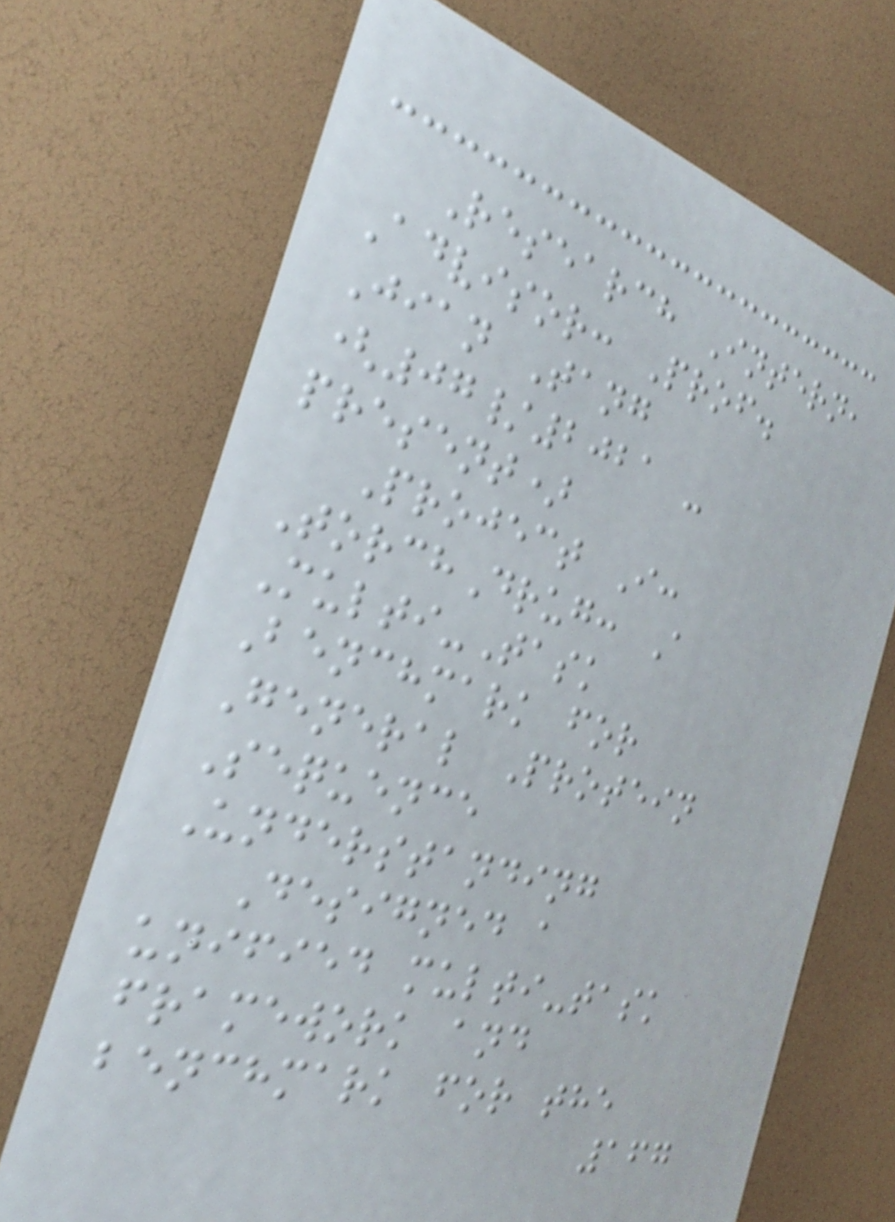Research Intern,
Advisor: Prof.
Jian Tang
(07/2021 -
present)
Project I:
TorchDrug: A
Multi-Task
Benchmark for
General Protein
Sequence
Understanding
Designed a
unified multi-task
framework and
benchmark for the
167
